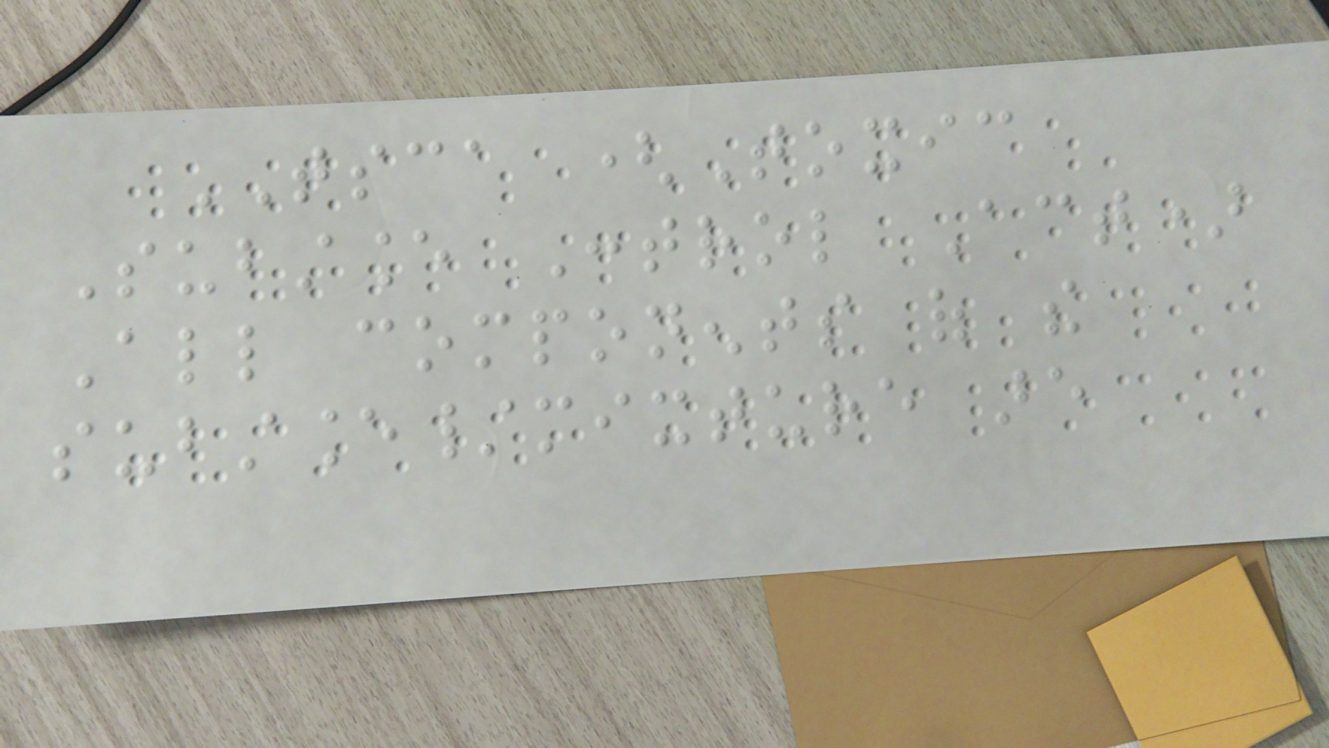TSCA (Toxic
Substance Control Act)
All components of the
substance/mixture are
